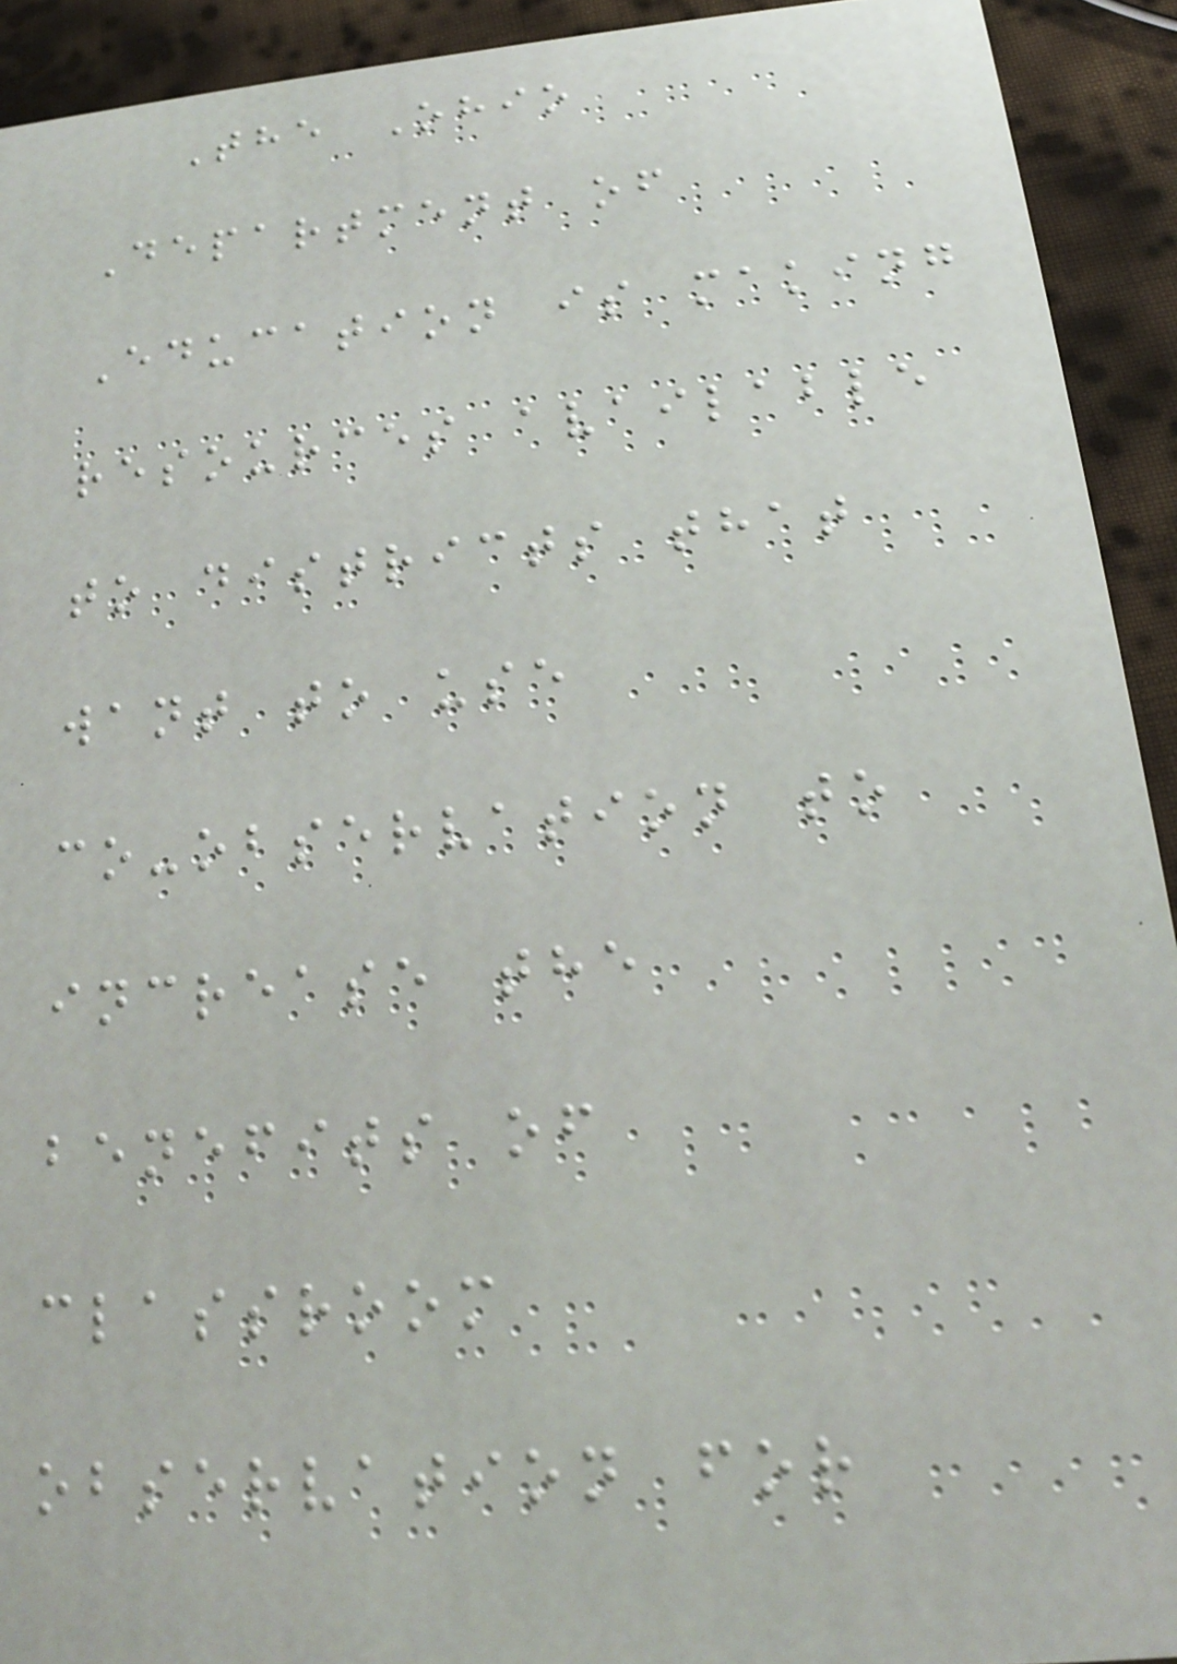The Ohio
Department of
Education is making
resources available
to districts that
want to use
co-observation to
increase the
benefits of
classroom
observation for
